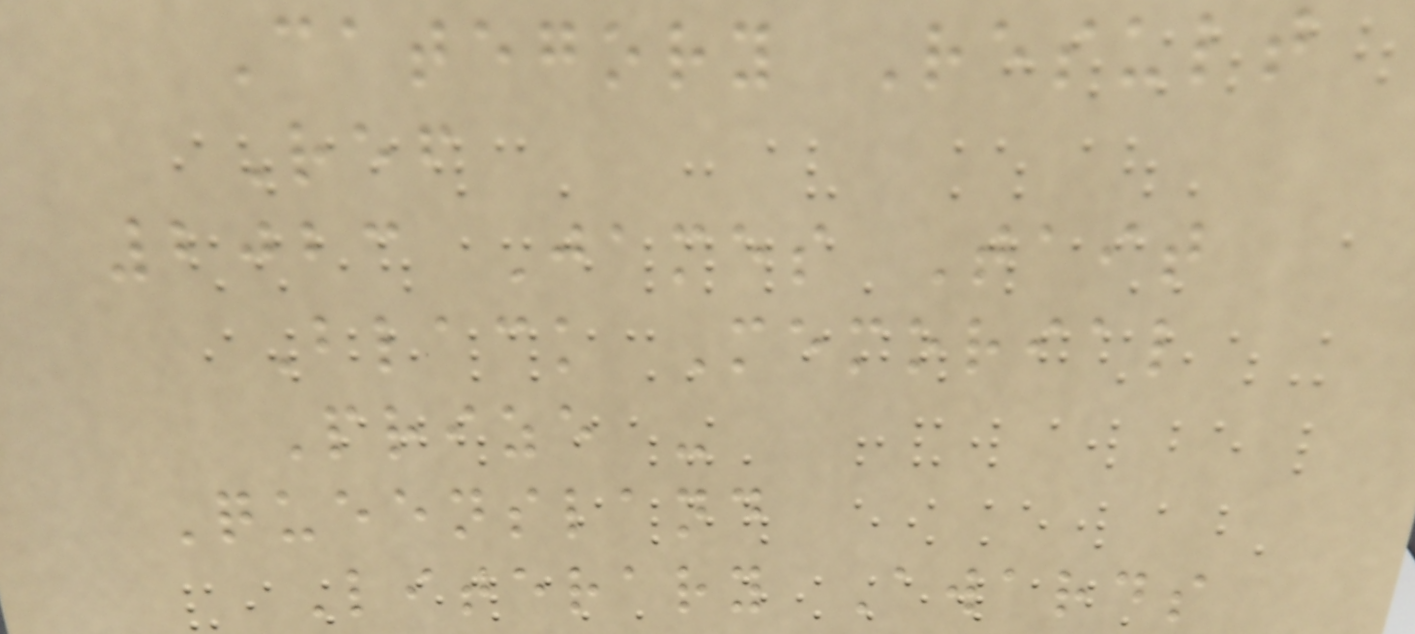Category Result
Ref
2023 James Tait
Black Memorial
Prize -
Queensland
Literary Awards
